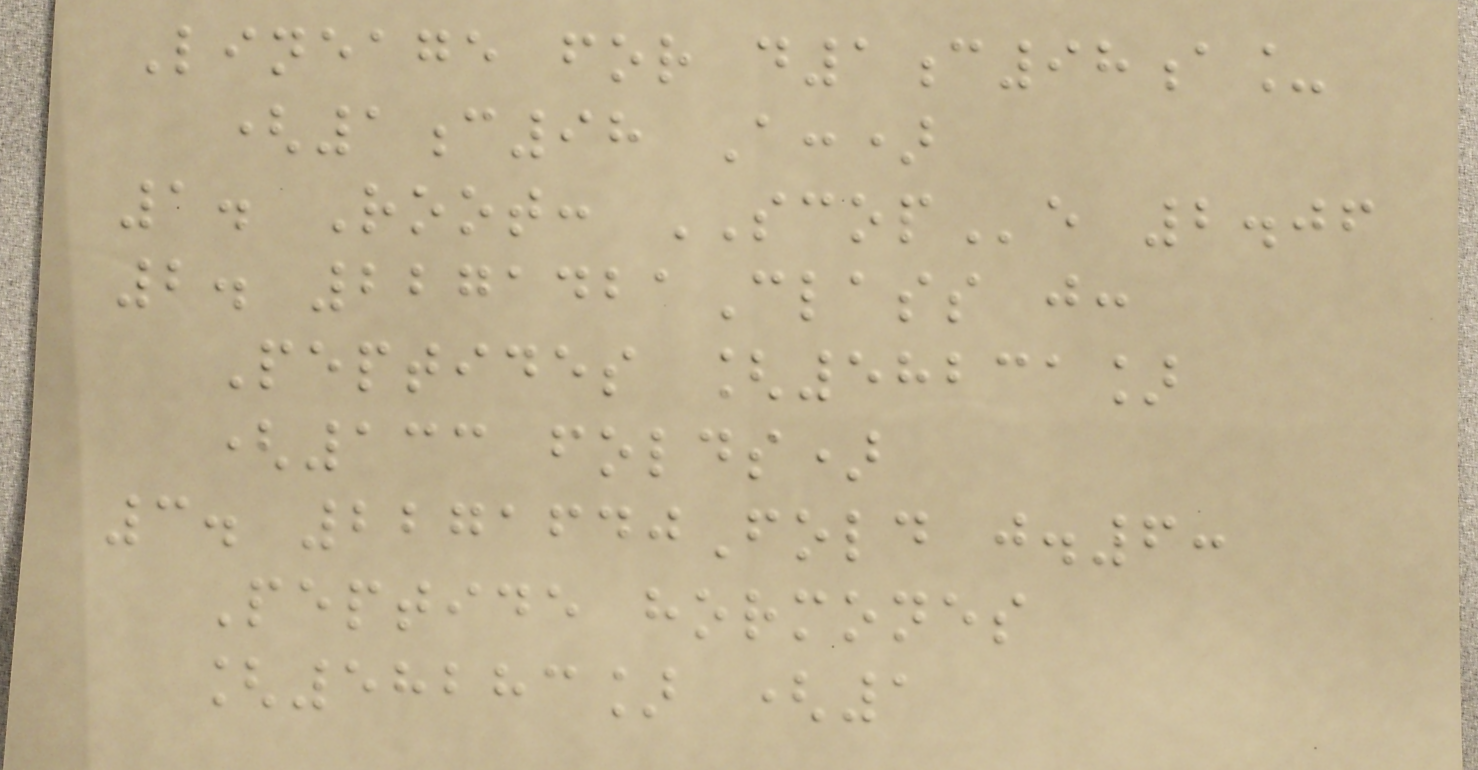Lineage for d1c98a_
(1c98 A:)
1. Root: SCOPe 2.06
2. 2271421Class j:
Peptides [58231]
(133 folds)
3. 2271640Fold j.6:
Peptide hormones
[58283] (1
